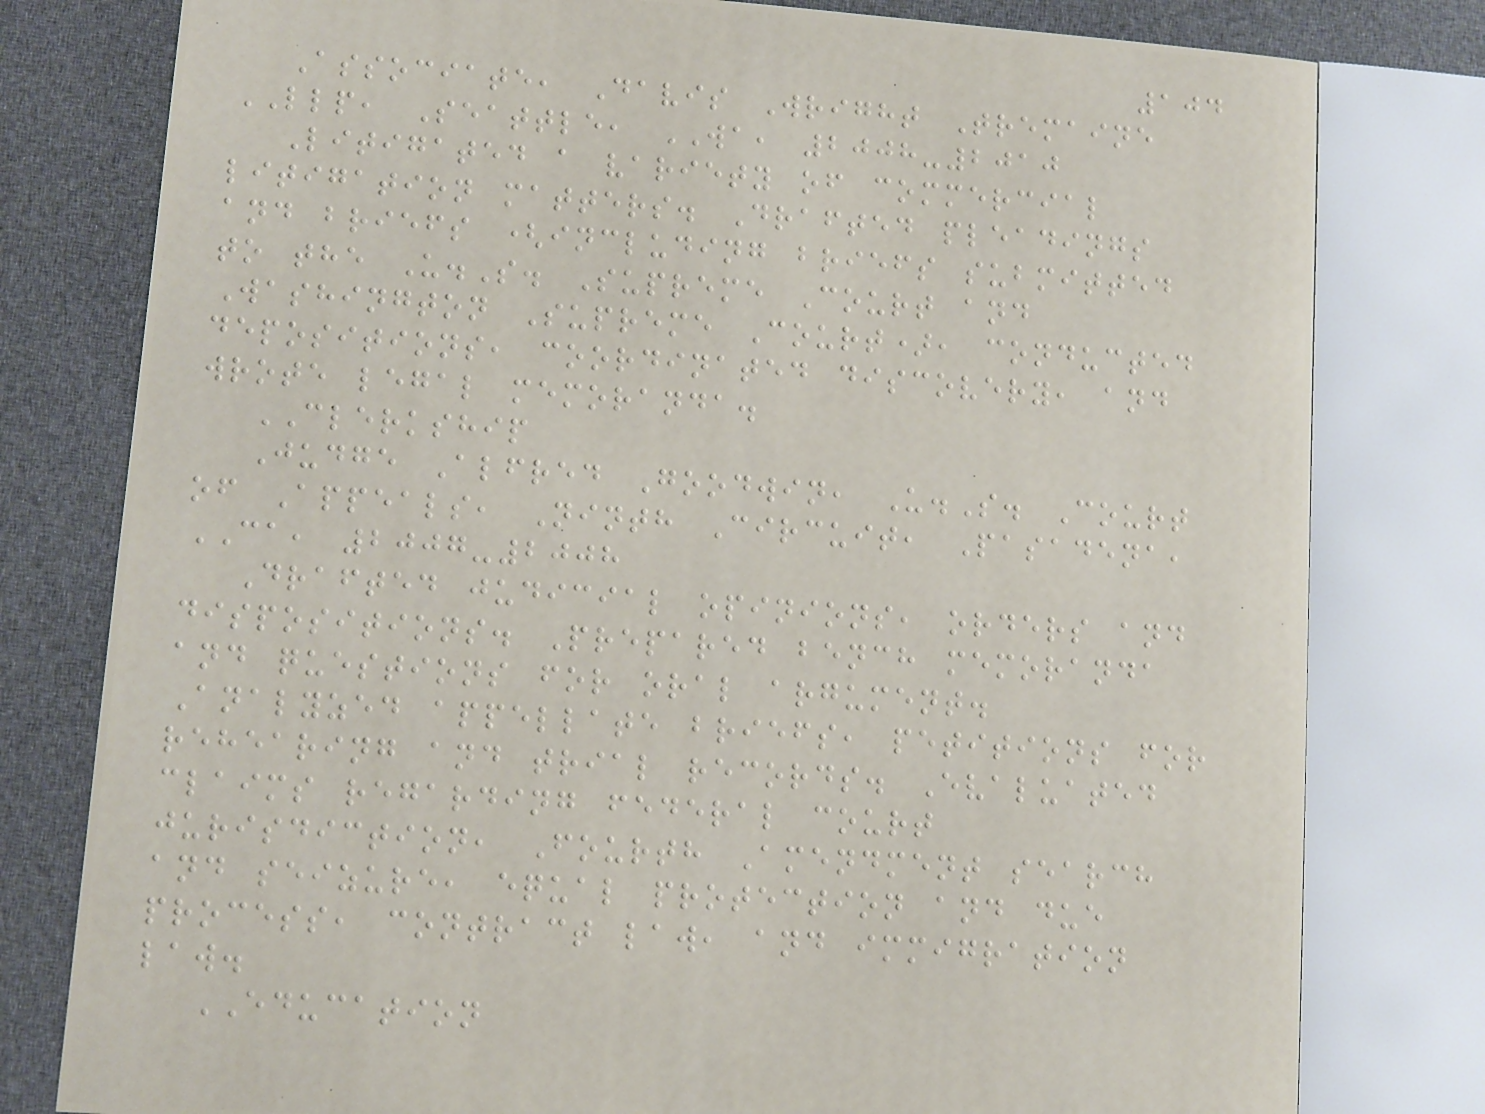104
Associate, Davis Wright Tremaine
LLP, Seattle, WA, 2008-2010
Litigated a variety of commercial
litigation matters. Drafted pleadings
and briefs (including briefs submitted
to the U.S. Supreme Court and
Washington Supreme Court), conducted
depositions, coordinated discovery, and
wrote legal memoranda.
CLERKSHIP
Judge Alfred Goodwin, U.S. Court
of Appeals, Ninth Circuit, Pasadena,
CA, 2007-2008
Drafted judicial opinions, orders and
dispositions. Prepared bench memoranda
and questions for oral argument.
Analyzed appellate briefs, petitions for
rehearing and trial records. Evaluated
claims regarding federal court
jurisdiction, Fourth Amendment search
and seizure, equal protection and due
process, contract law, and immigration
law.
EDUCATION
